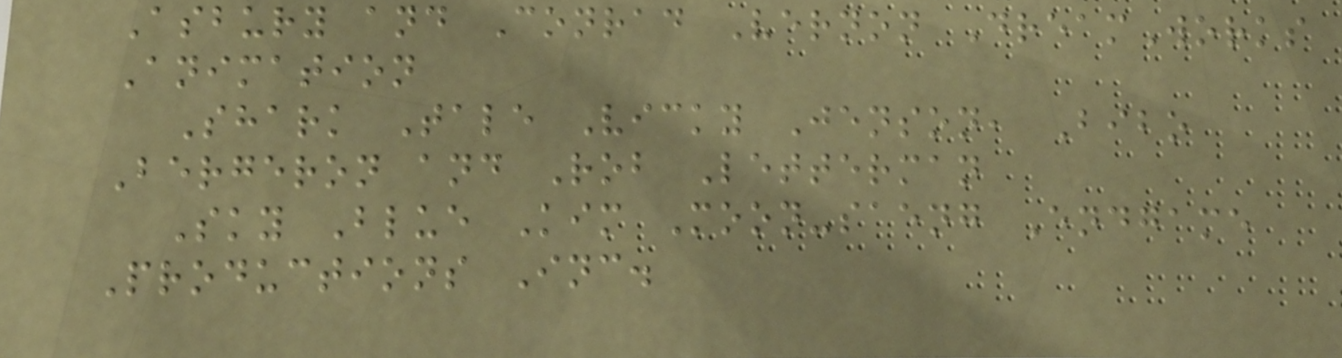Asbury and Conrad Vernon DreamWorks
Animation
Shark Tale Vicky Jenson, Bibo
Bergeron and Rob Letterman
Sky Blue Kim Moon-saeng Endgame
Productions Inc.
